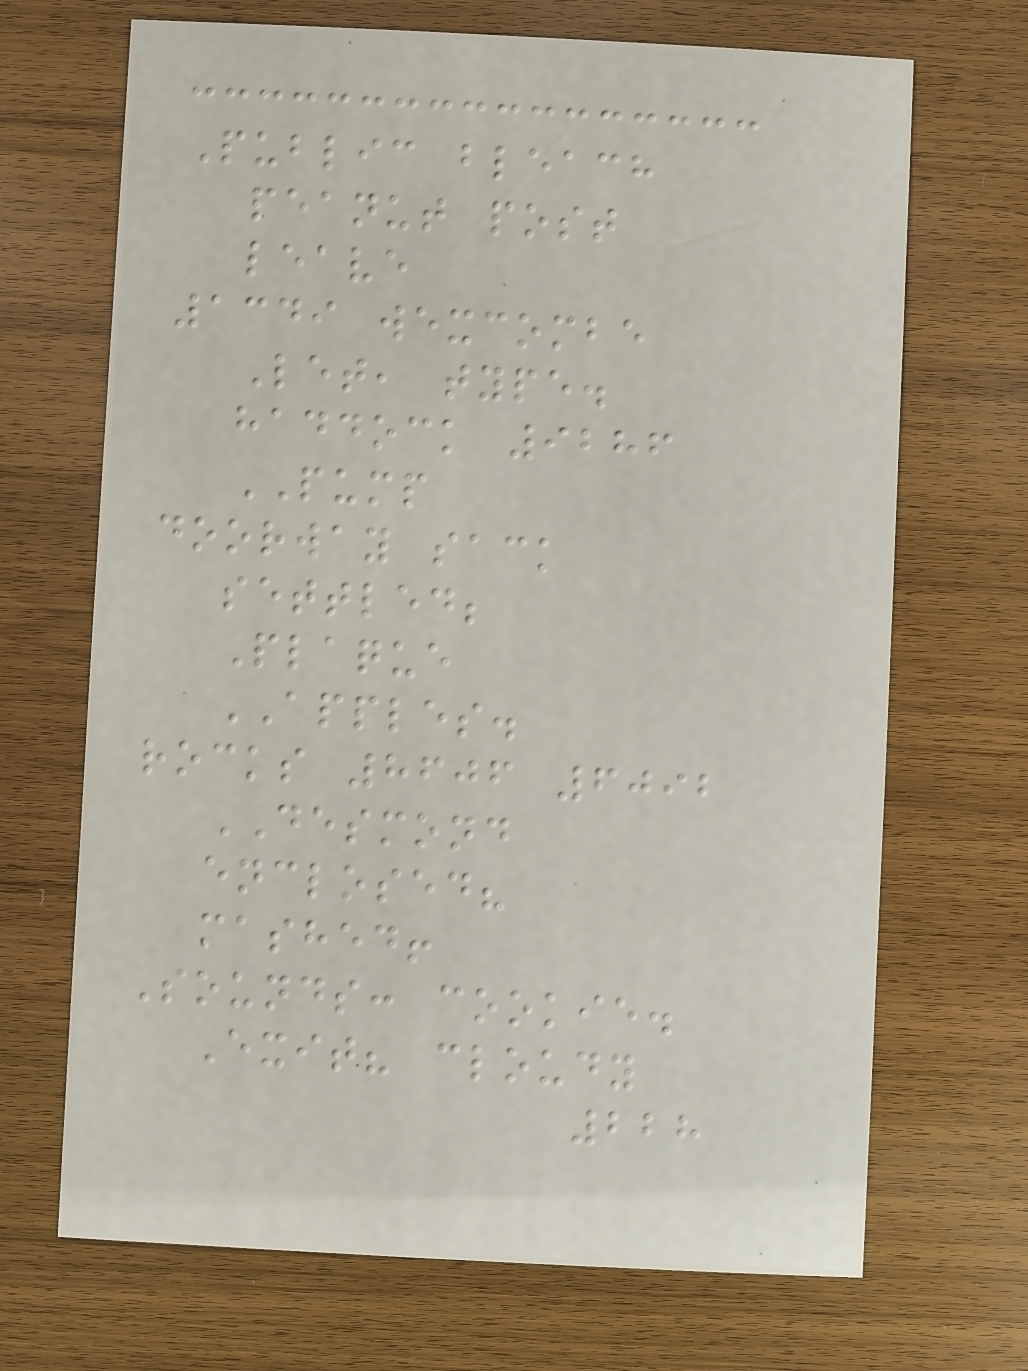Public bleach
peanut post
leave
1349 wexcombe
Let, type.
haddock 9286
PUMP
doorway sack
settled;
Plaque
APPLES.
rocks 8606 6092
DESMOND
enclosed?
mashed!
Sounds: cookie.
Exit? cloudy
228
